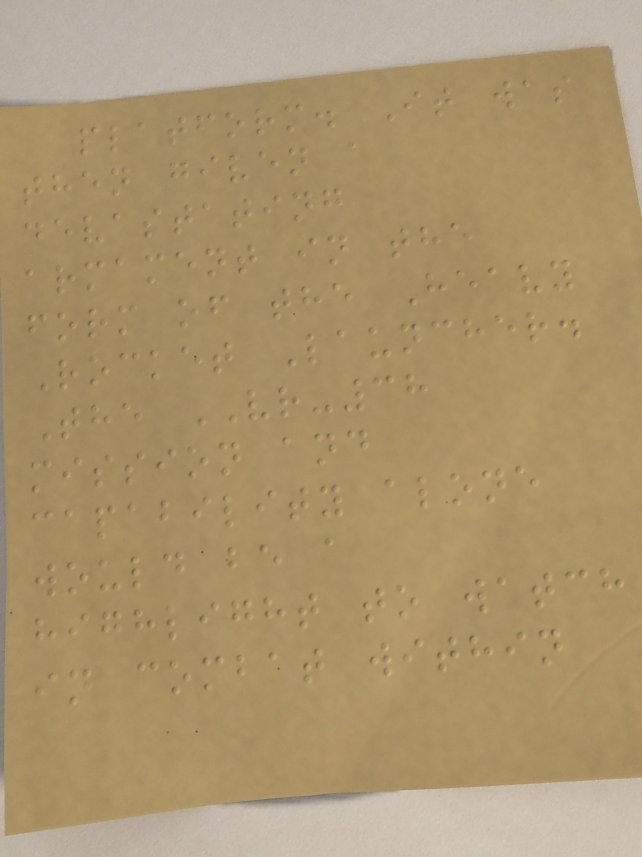platform. It was
then given a
devastating
armament in the
form of the Heavy
Rocket Launcher.
The VR-38
mission and
capability alone
would be a
highlight to watch
in combat within
